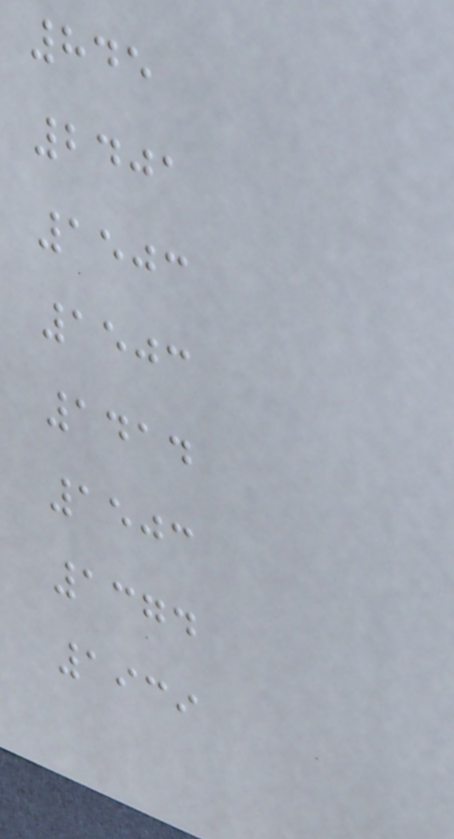845
2401
1503
1503
1414
1503
1374
1939
